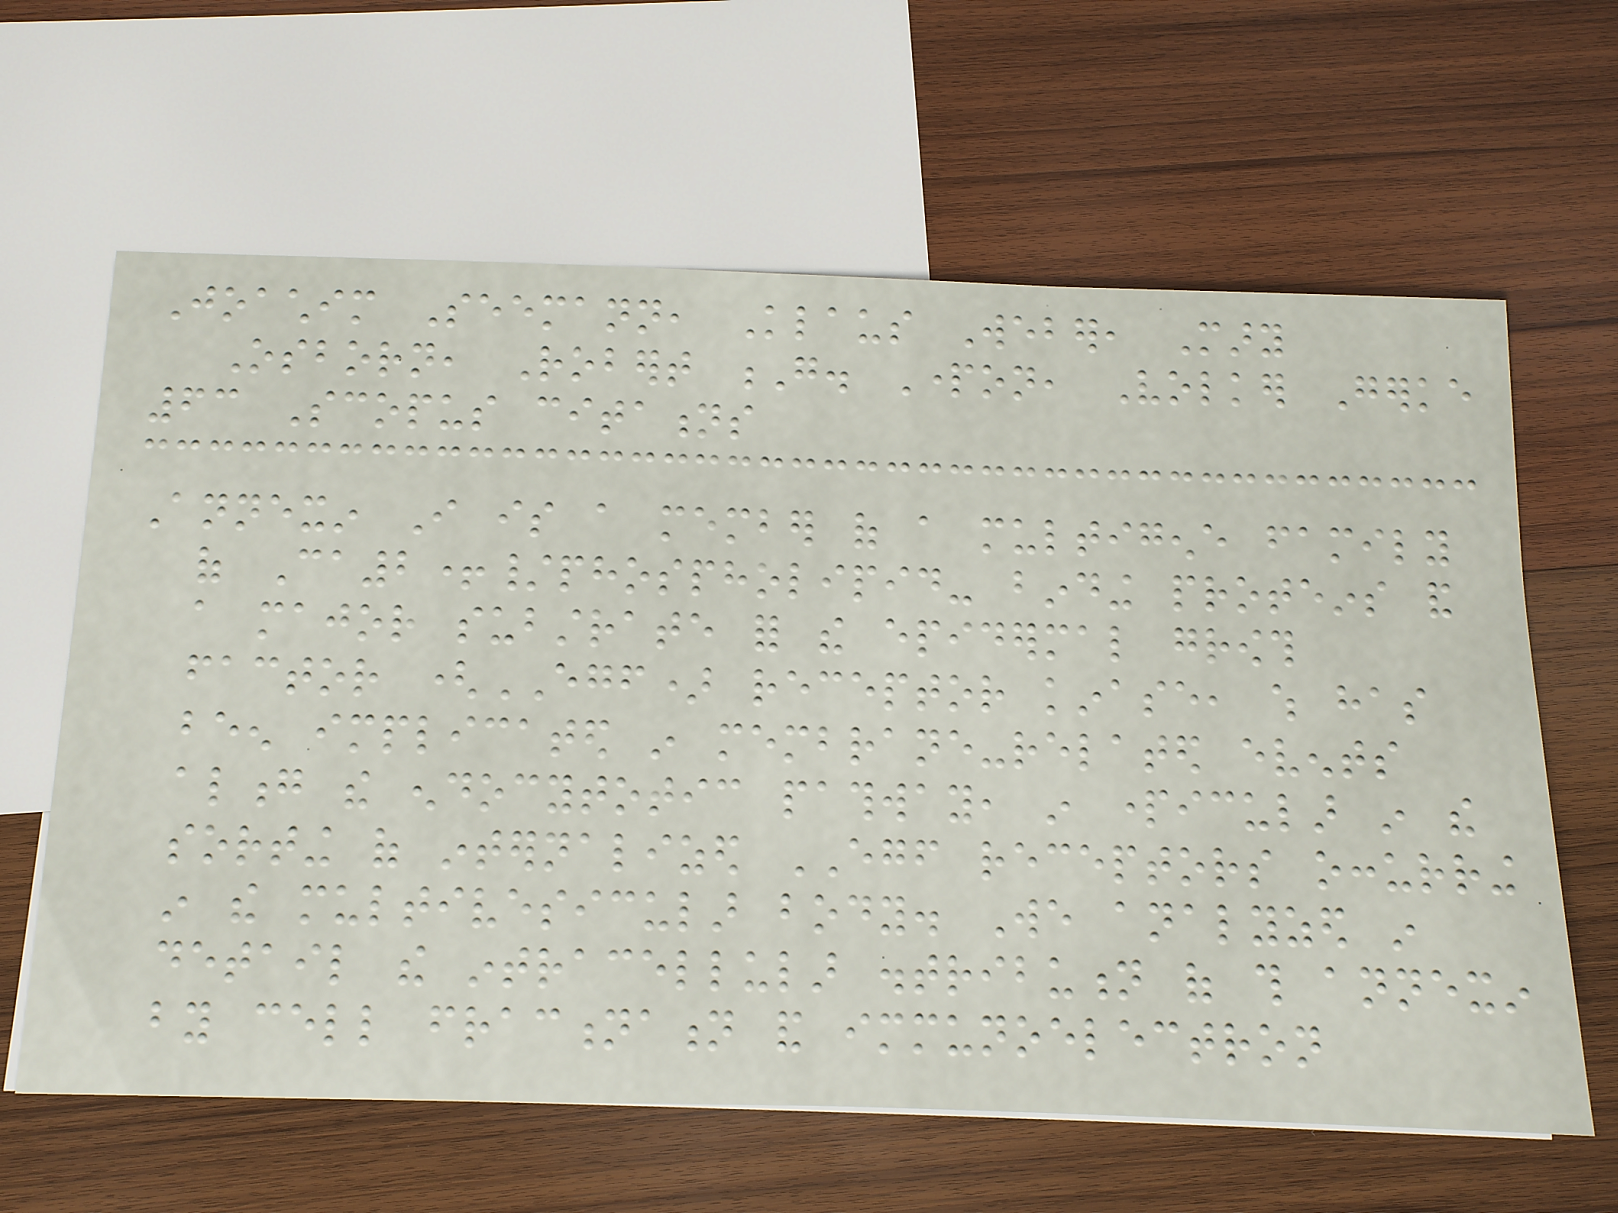Joachim Seemann, Klaus Weber, Mary
Osborn, Robert G. Parton, Volker Gerke
63 Scopus citations
Annexin I is a member of a multigene family
of Ca2+/phospholipid- binding proteins and
a major substrate for the epidermal growth
factor (EGF) receptor kinase, which has
been implicated in membrane-related events
along the endocytotic pathway, in particular in the
sorting of internalized EGF receptors occurring
in the multivesicular body. We analyzed in
detail the intracellular distribution of this annexin
by cell fractionation and immunoelectron
